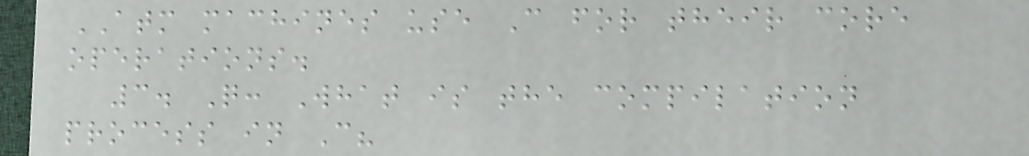ATM machines use C for their core
operations.
3. Q: What is the compilation
process in C?
